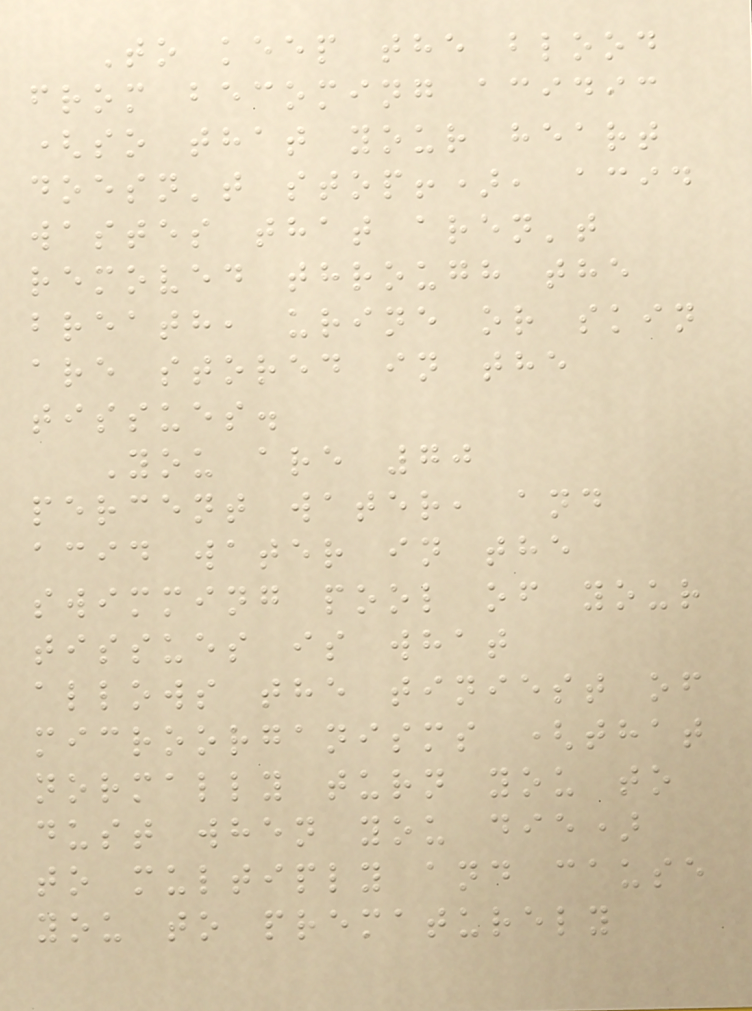To keep the blood
from becoming acidic
(so that your heart
doesn't stop!), acid
wastes that aren't
removed through the
breath, urine or skin
are stored in the
tissues.
You are 70
percent water, and
acid water in the
swimming pool of your
tissues is what
allows the tiniest of
microorganisms (that
normally turn you to
dust when you die)
to multiply and cause
you to prematurely
